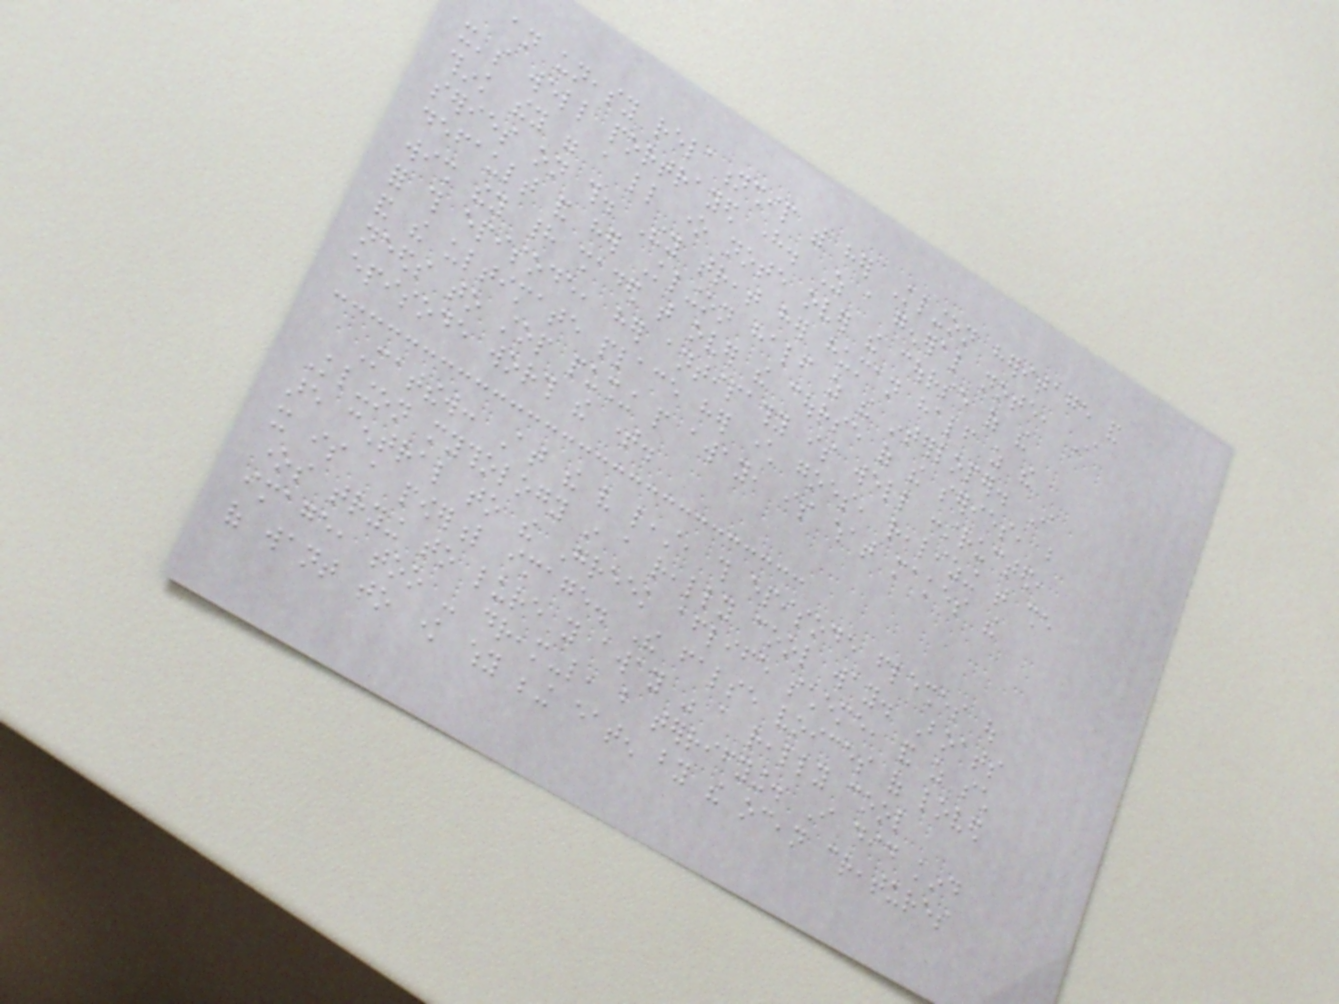an uneasy relationship with her Klingon heritage and
it's well portrayed here. As a general note, I
think they were a little one note over the course of the
series on this. They treat her human half as the
default and her Klingon half as the interloper. I
wish they had shaded that over the course of the series, but
for this episode, her antipathy is well constructed,
and the ultimate place her character goes, realizing that she
needs to stop pushing people away, is what makes the
episode worth the time.
Matthew: At the very least, this episode fleshes out
Klingon mythology in a really cool way. Boats
are central to the Greek afterlife scheme, and as such
it is a powerful image. The false voices of loved
ones trying to lure you away was a really cool
image, too - dream-like, but terrifying. I did kind
of want to know why being eaten by the ocean creatures
